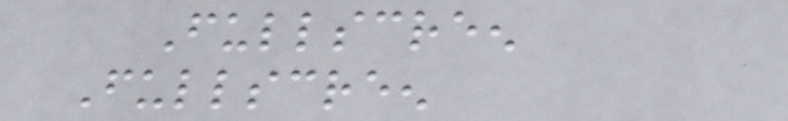Fullscreen
Fullscreen
